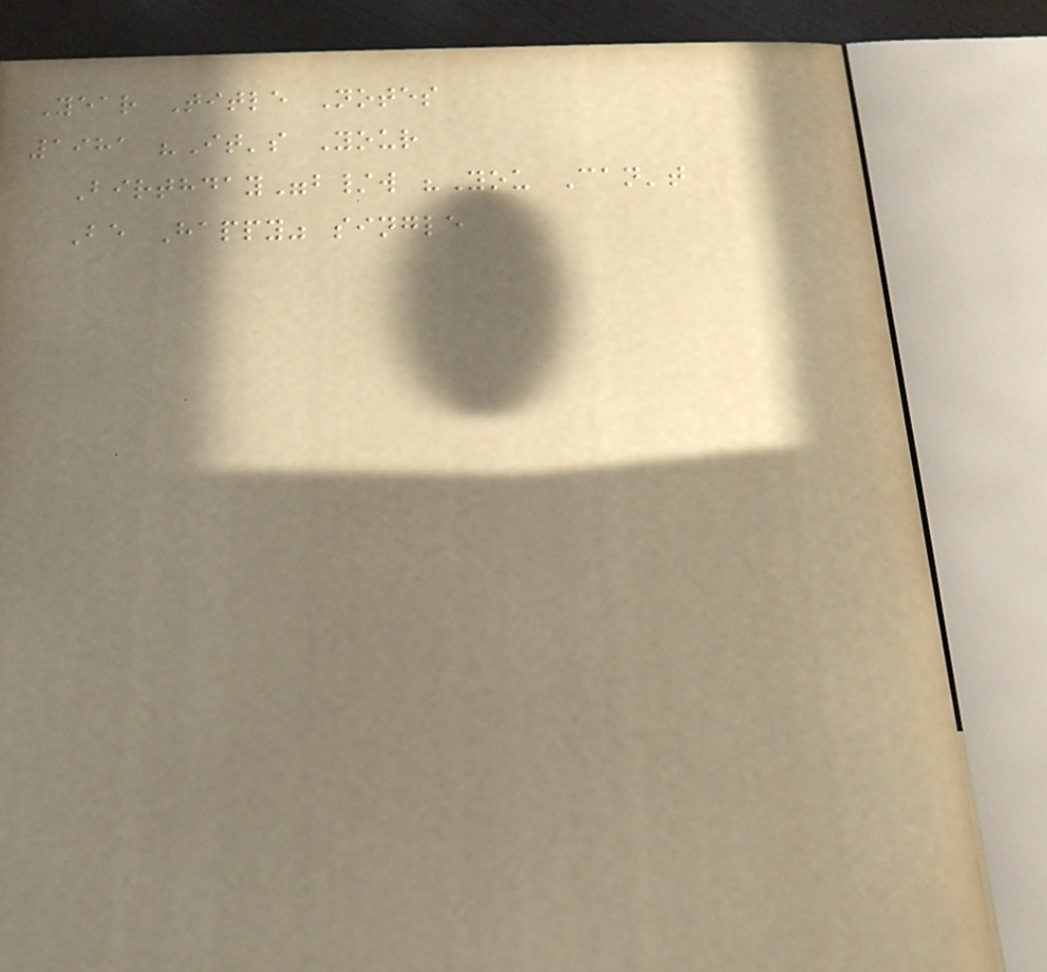Year Title Notes
1981 "It's Your
Birthday"b/w "You Can't
Be Happy" single
